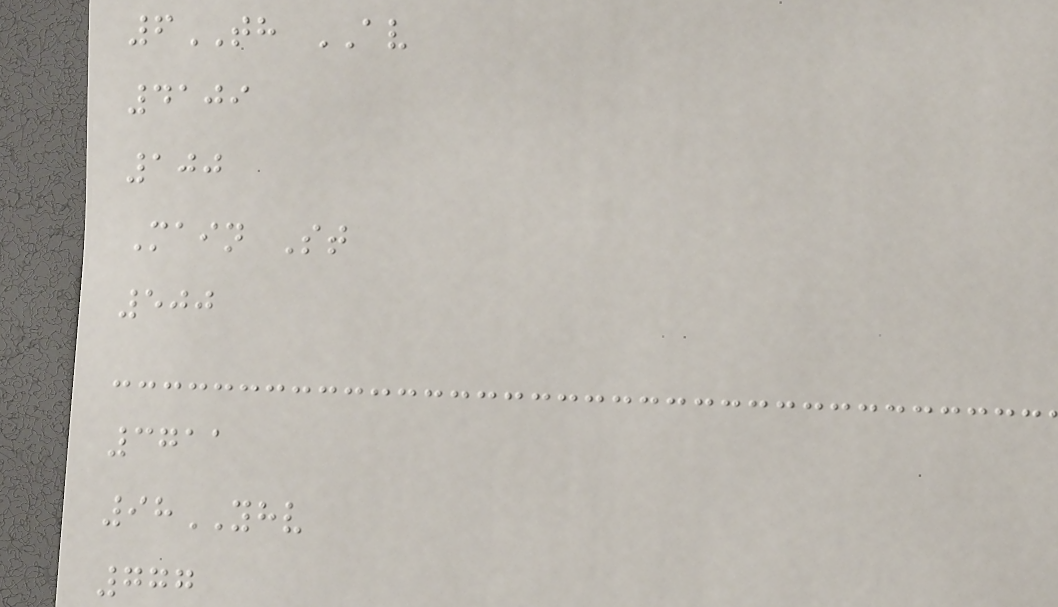6TH AV
4109
100
Main St
500
3711
98YHV
777
